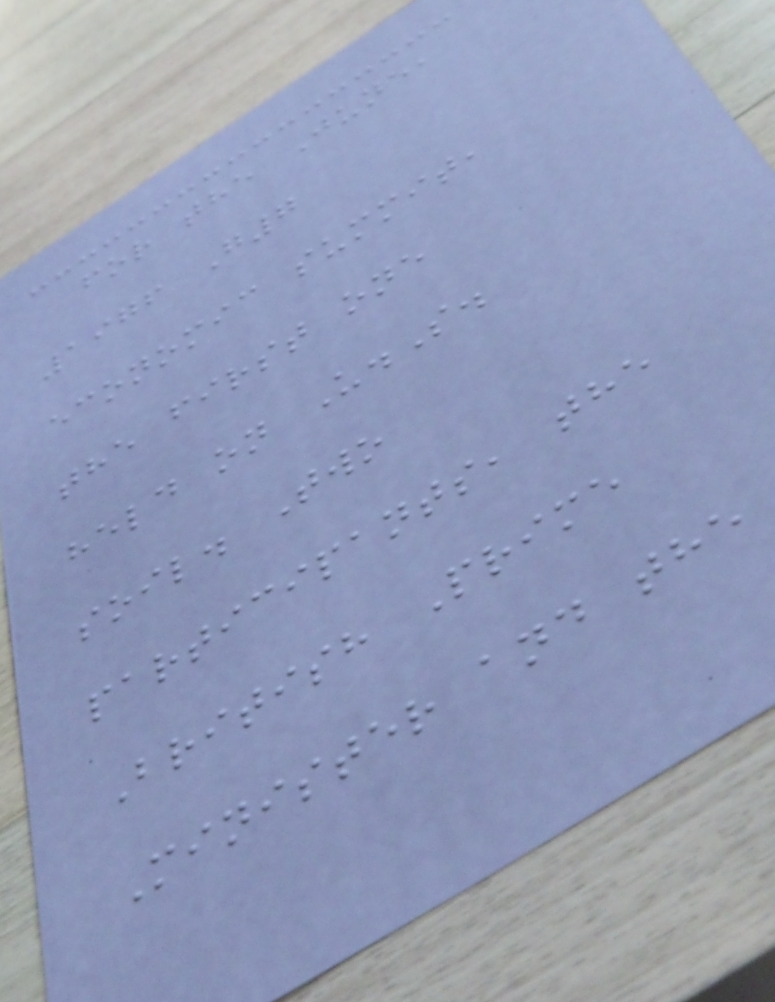for the June,
1976 G7
economic summit,
the first one
held on U.S.
soil. Two
participants, the
British Prime
Minister and the
